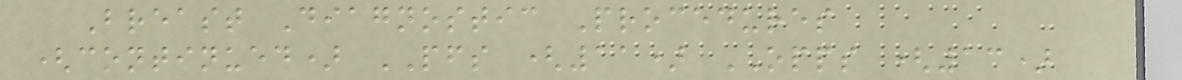Breast Diagnostic Procedures
(continued) PFS (11) OPPS (13)
